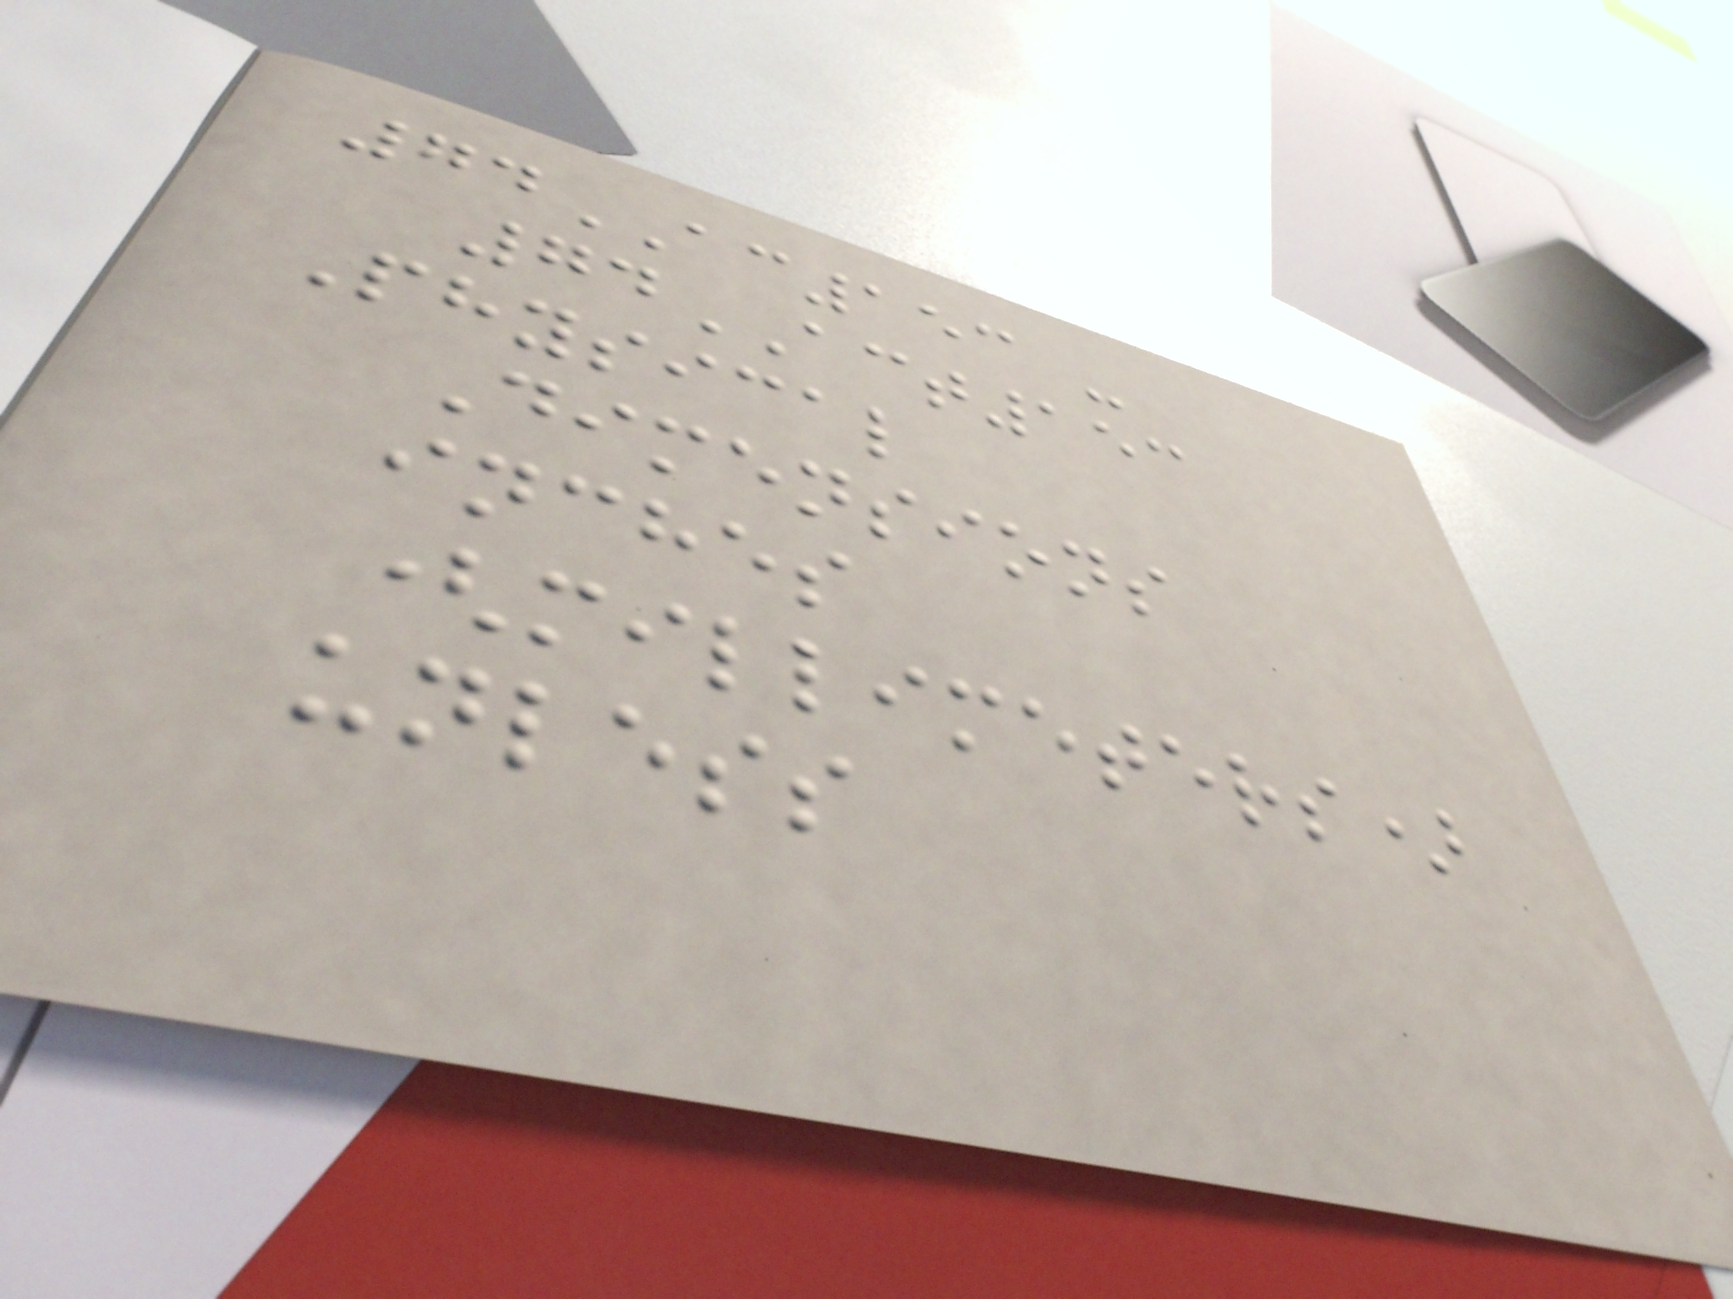74AC153 -
74ACT153
Physical
Dimensions
inches
(millimeters)
unless
